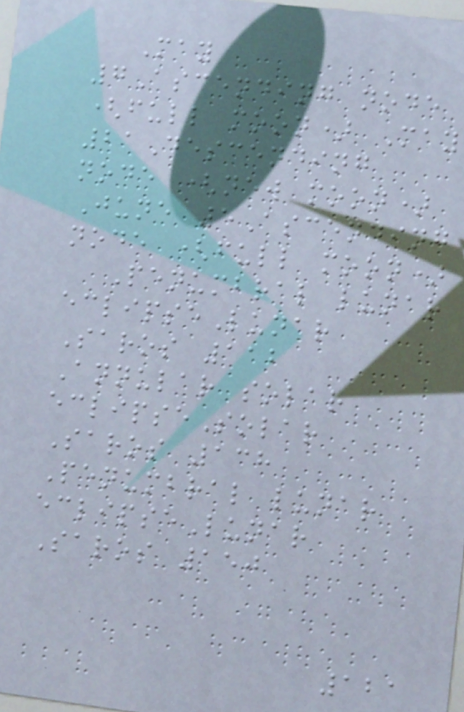May
7Ascending node
(full moon) May
21Descending
node (new moon)
June 5Ascending
node (full moon)
Penumbral lunar
eclipseLunar
Saros 112
Annular solar
eclipseSolar
Saros 138
Penumbral lunar
eclipseLunar
Saros 150
121
